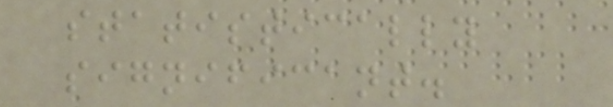statistically
significant.
